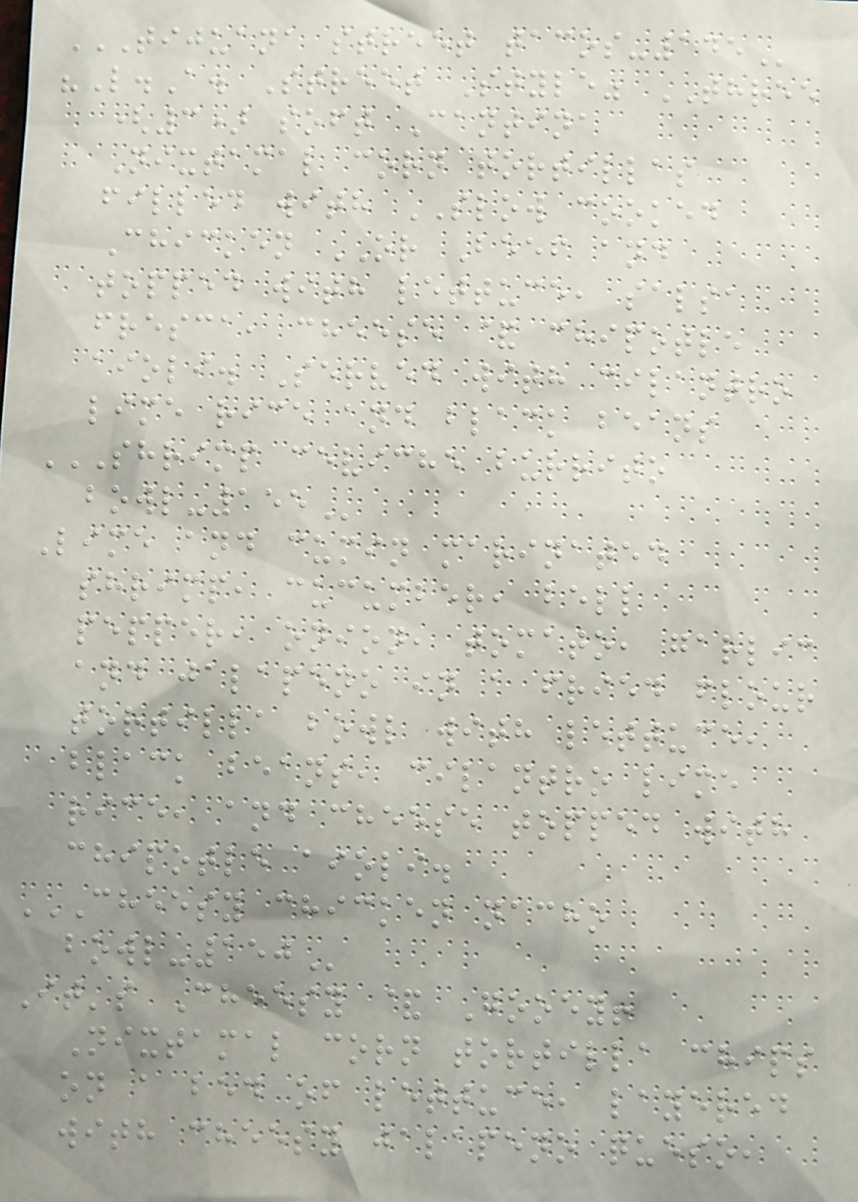TIJUANA STREET TACOS-145
"L.A. Street Style" THREE
(3) soft Cantina
Nixtamal corn tortillas
filled with SLOW cooked
Chicken OR Beef and
topped with lettuce, salsa
fresca, cheese & chipotle
aioli. Served with cilantro
lime rice and black beans
SHRIMP CEVICHE BURRITO
BOWL-155
Lime and cumin marinated
shrimp, cucumber, bell
pepper, onion, tomato, garlic
and jalapeno in a fried flour
tortilla bowl with lettuce,
black beans, cilantro lime
rice, and cheese topped with
chipotle aioli.
CHEESY CHICKEN NACHO
BOWL-150
It's Cheesy & Gooey!
Nixtamal corn tortilla chips
on a bed of lettuce, layered
with cheesy jalapeno queso,
